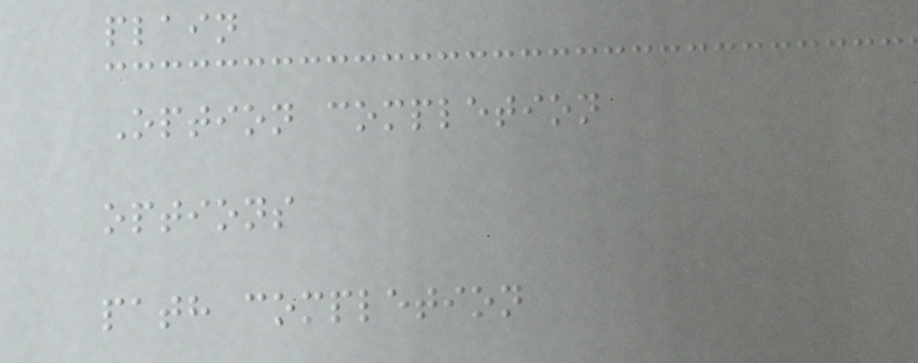plain
Option completion
options
path completion
